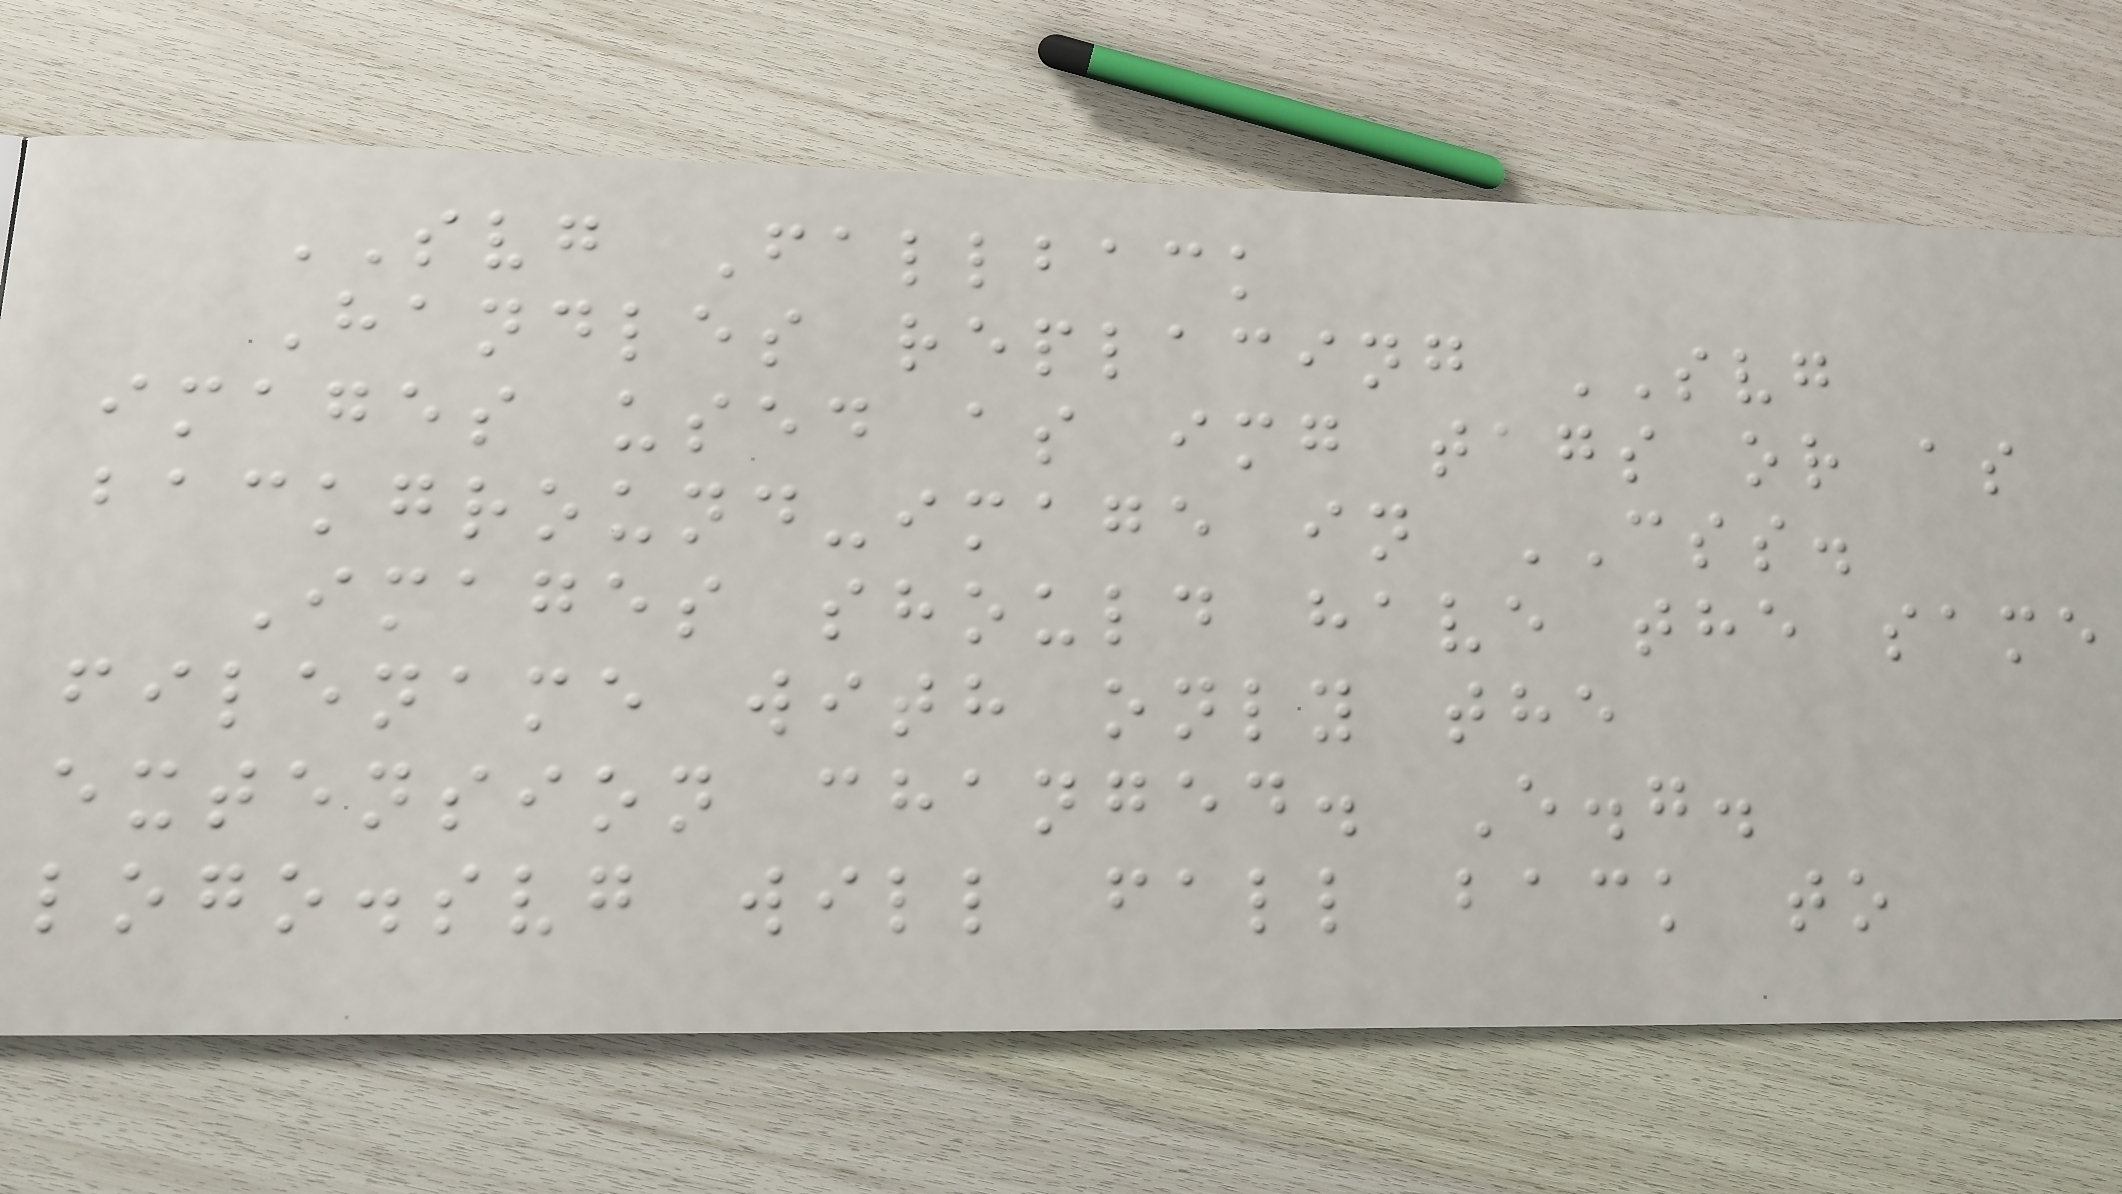SVG Fallback
Handles replacing SVG
images used as img tags or as
background-image in CSS.
Images should have the same
filename with only the
extension changed. E.g.
logo.svg will fall back to
